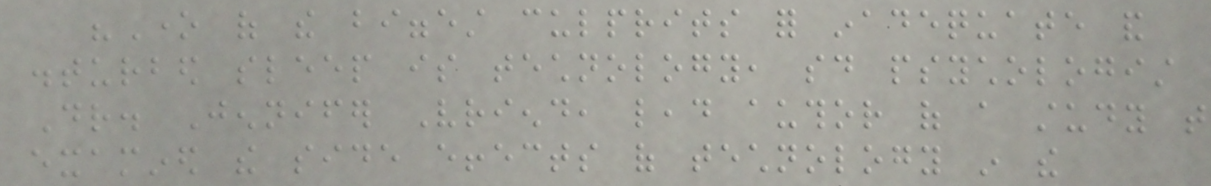"One of the biggest culprits for inadequate and
disturbed sleep is technology, said psychologist
Dr. Jennifer Vriend, lead author of a study that
examined the side effects of technology in the
